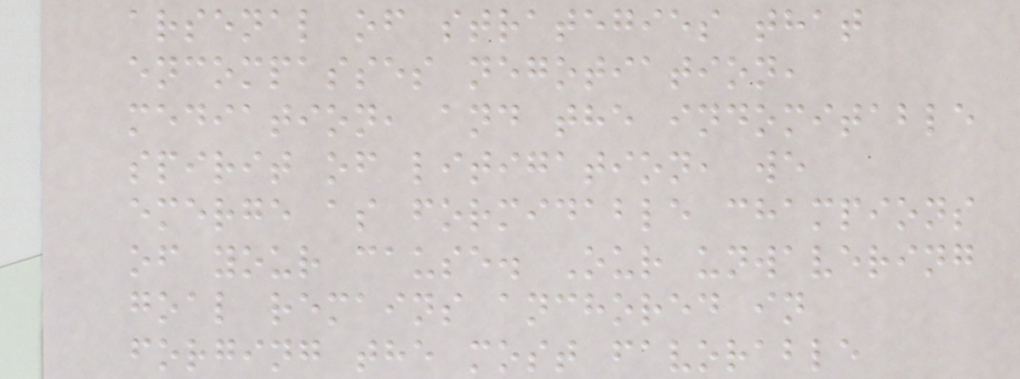arsenal of strategies that
encompasses negotiation,
mediation, and the indomitable
spirit of litigation, we
emerge as formidable champions
of your cause. Our unwavering
goal remains anchored in
forging the most favorable
